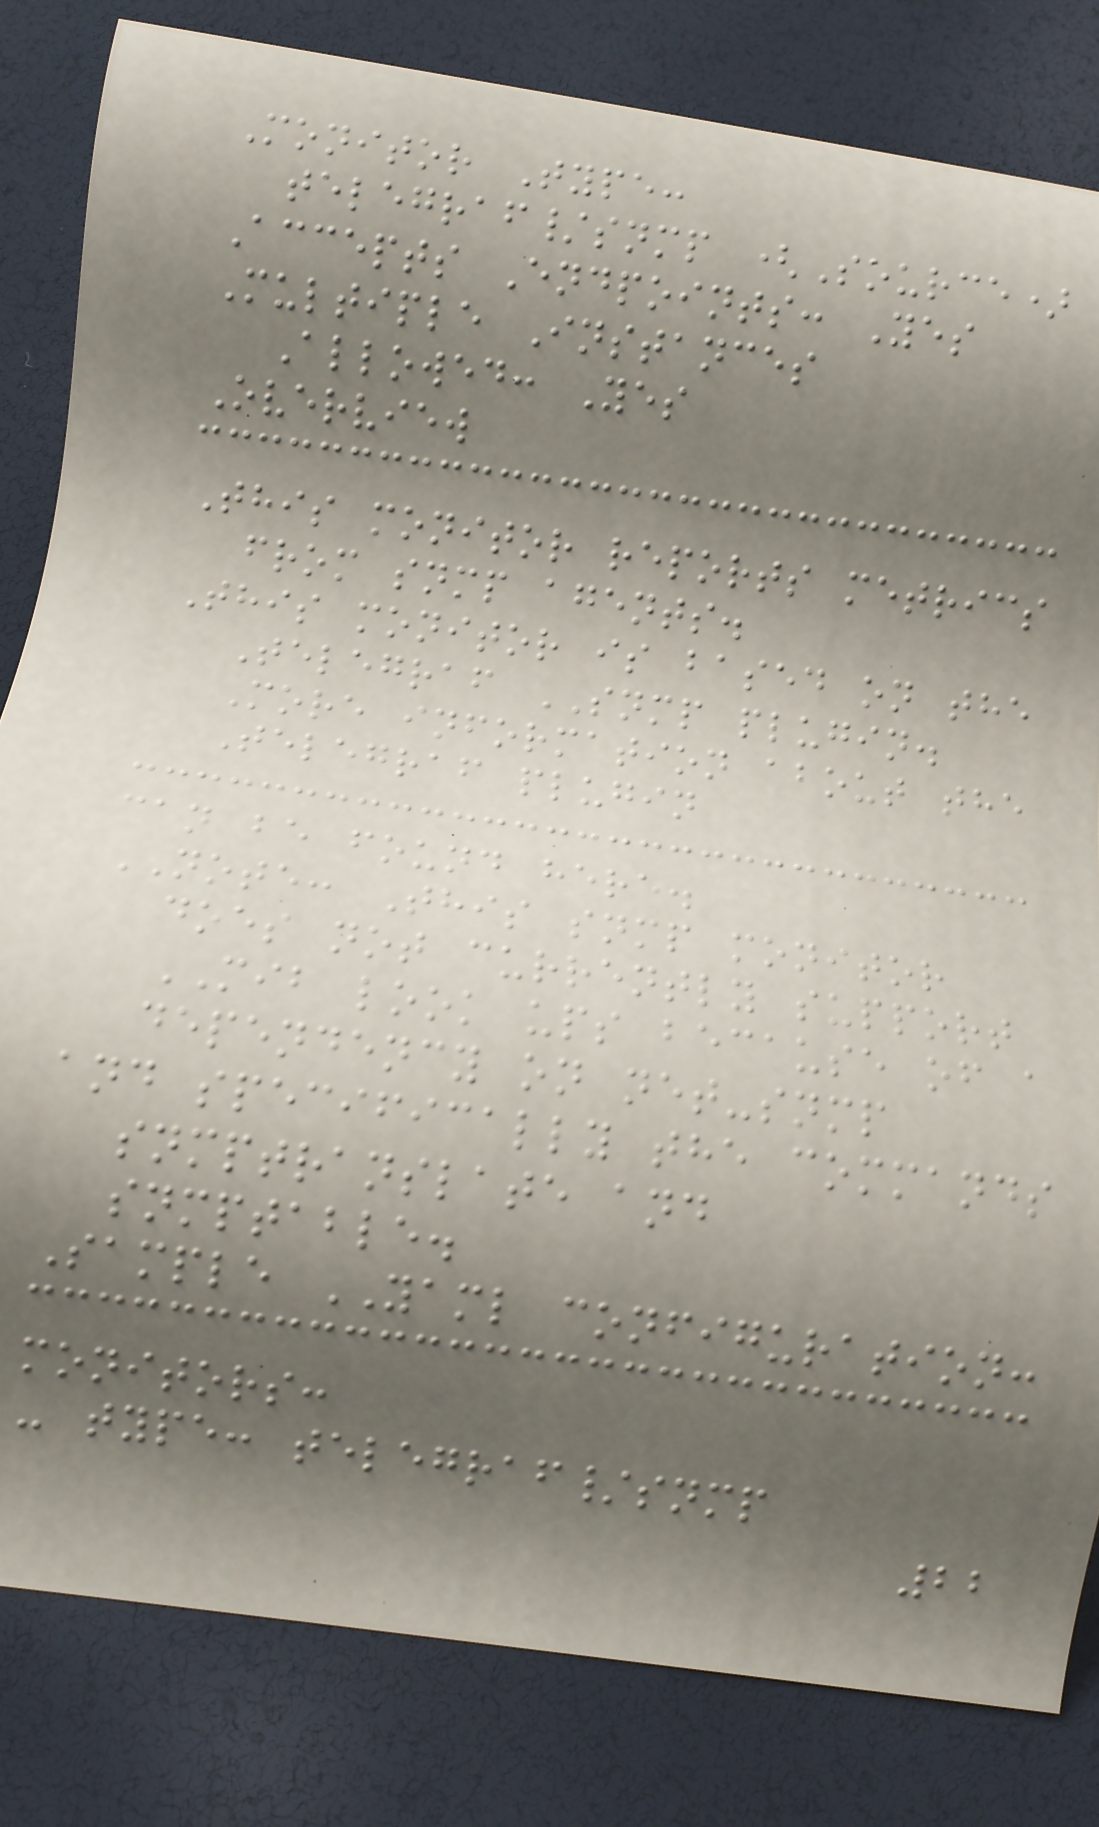Monitor Type:
telegraf/snmp (Source)
Accepts Endpoints: Yes
Multiple Instances
Allowed: Yes
Overview
This monitor reports metrics
from snmp agents.
This monitor is based on the
Telegraf SNMP plugin.
More information about the
Telegraf plugin
can be found here.
NOTE: This snmp monitor
does not currently support
MIB look ups because of a
dependency on net-snmp
and specifically the commands
snmptranslate and
snmptable.
Sample YAML configuration:
monitors:
- type: telegraf/snmp
22
